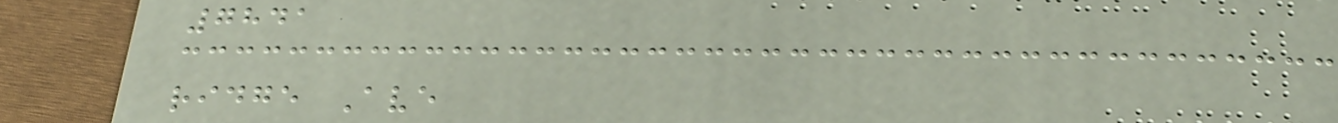7841
ridge Ave
